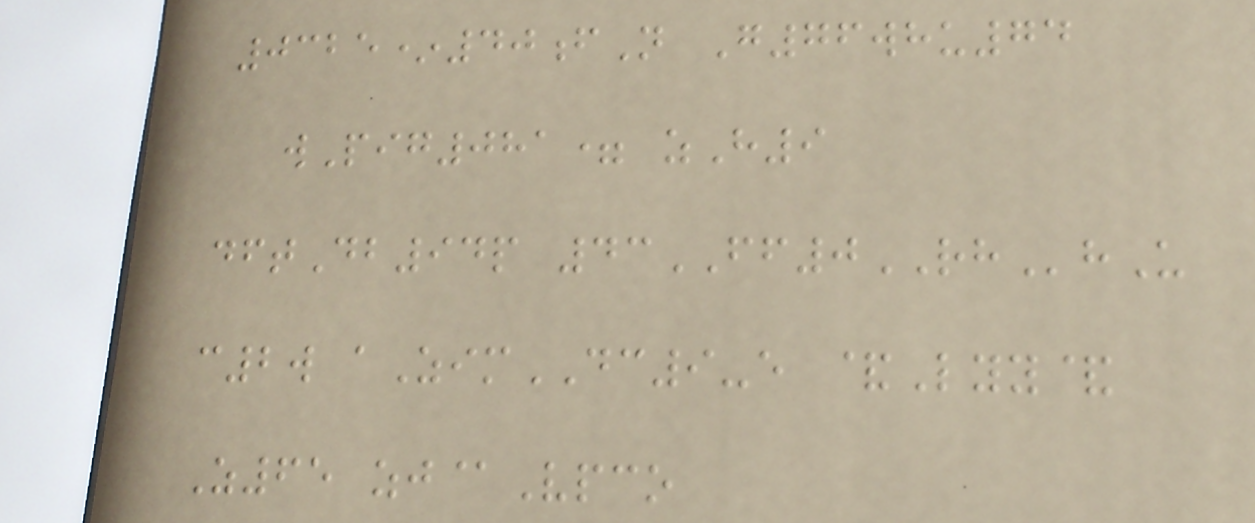0325*40fN G76whu74
wPig081= zH9
dftDb94p 43FF0RHhU
c2w aZimDC9-e &Lyy&
Z65 zj@Vpco
